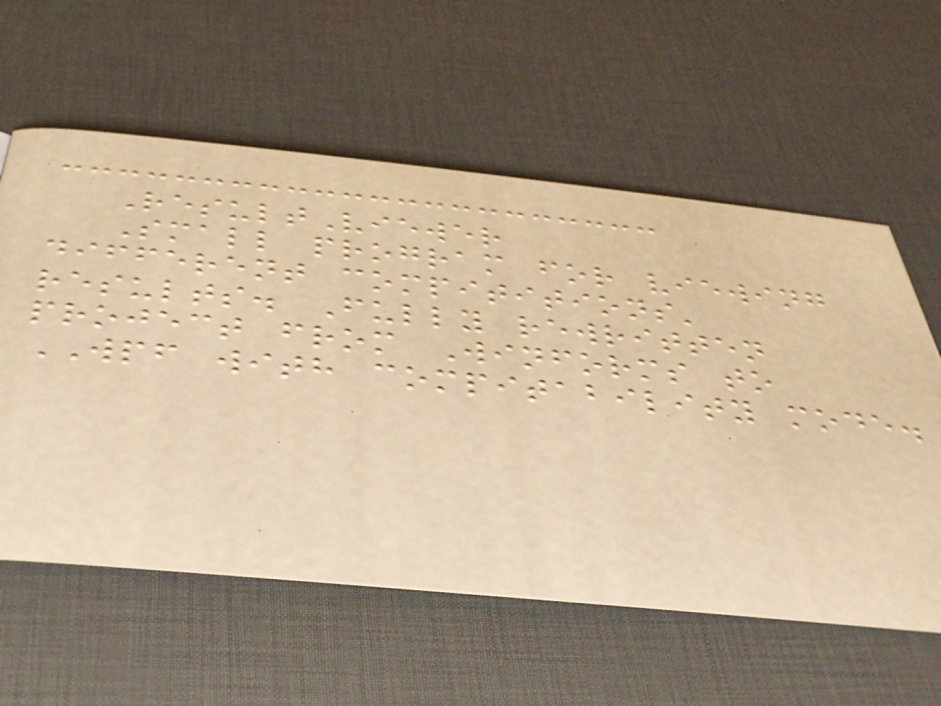ResultViewer
Small program for viewing
different compititions'
results. Fully rewritten
project from Winforms to
WPF with compitability mode.
